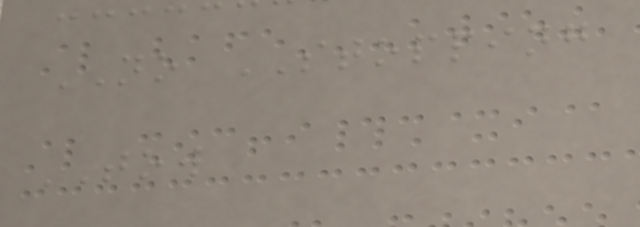NO STOPPING
TOW
